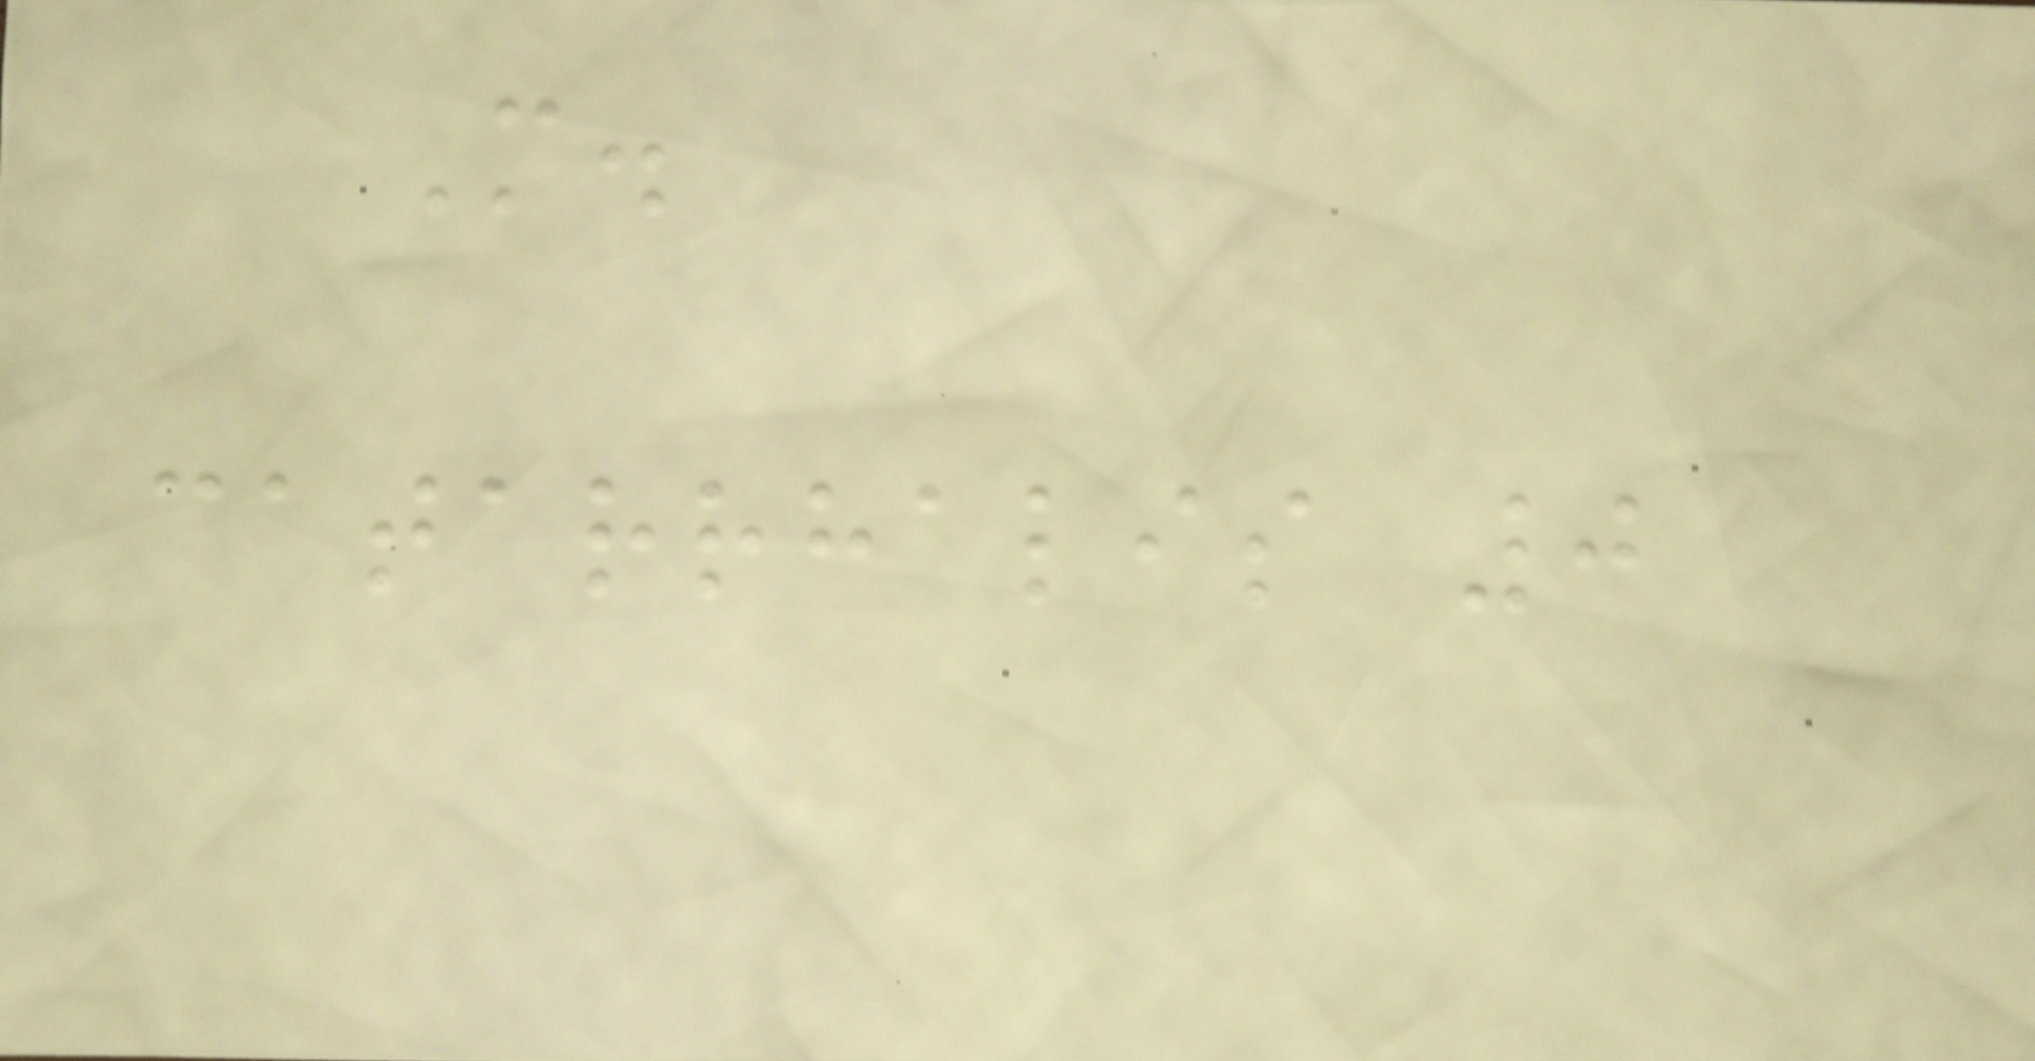M.
catarrhalis 0
